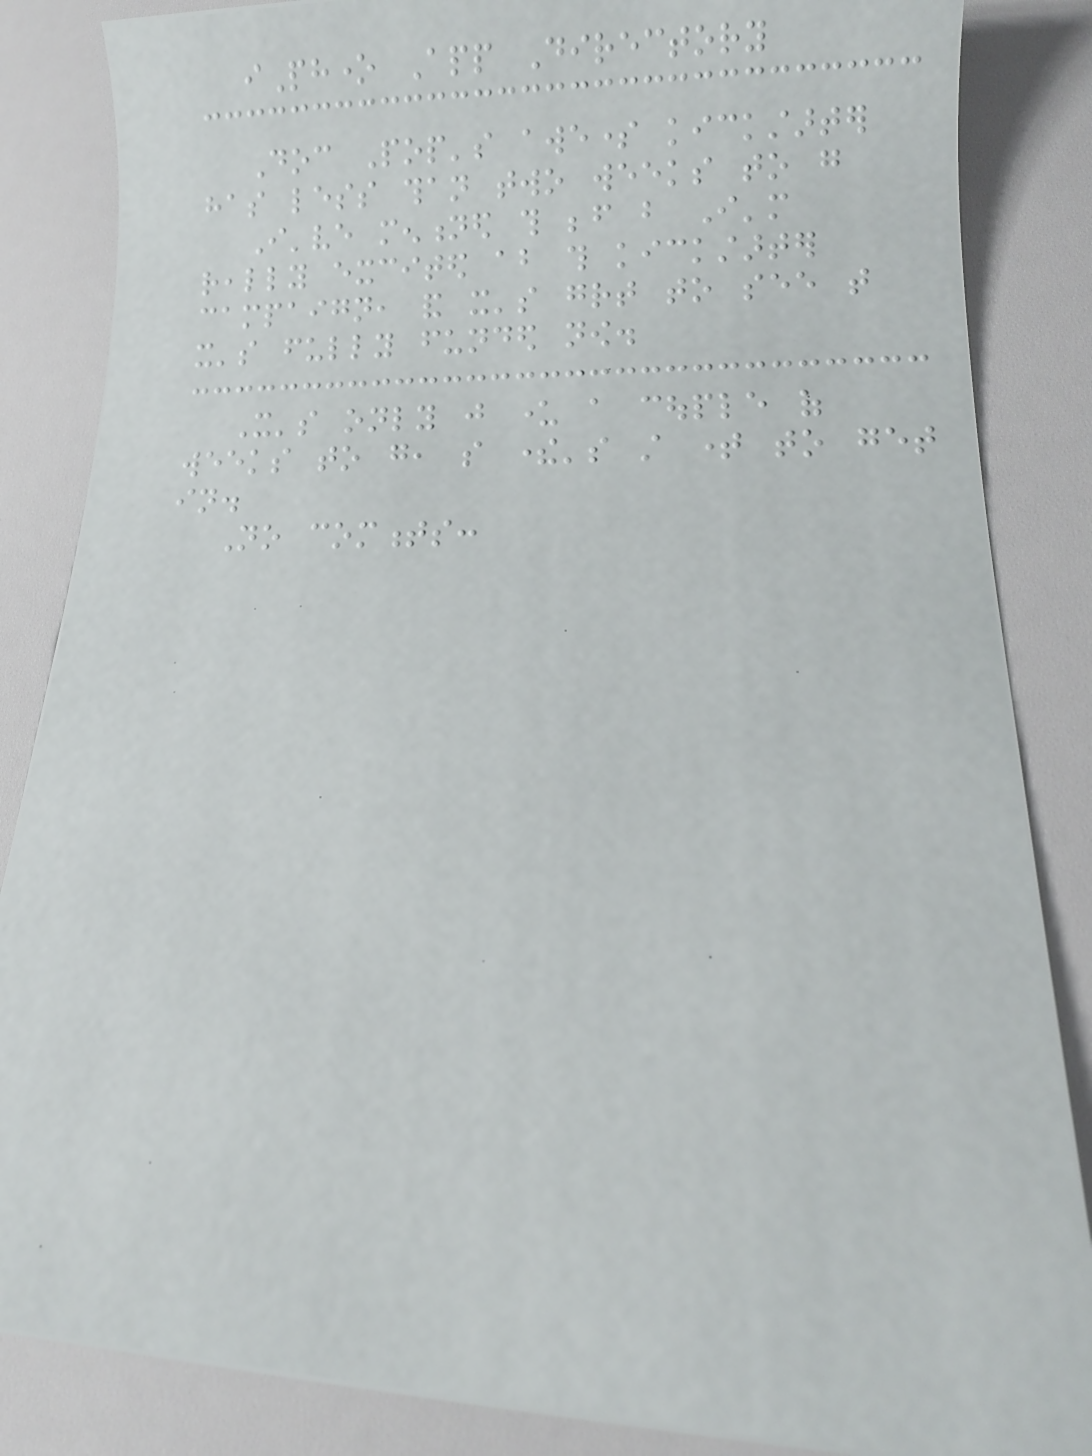iPhone App Directory
Doc Pop's awesome kickstarter
has less than two weeks to go
I've mentioned this before but I'm
really excited about this kickstarter
campaign, and it's great to see that
it's fully funded now.
It's only just under a couple of
weeks to go, so there's still time to get
in.
No comments:
